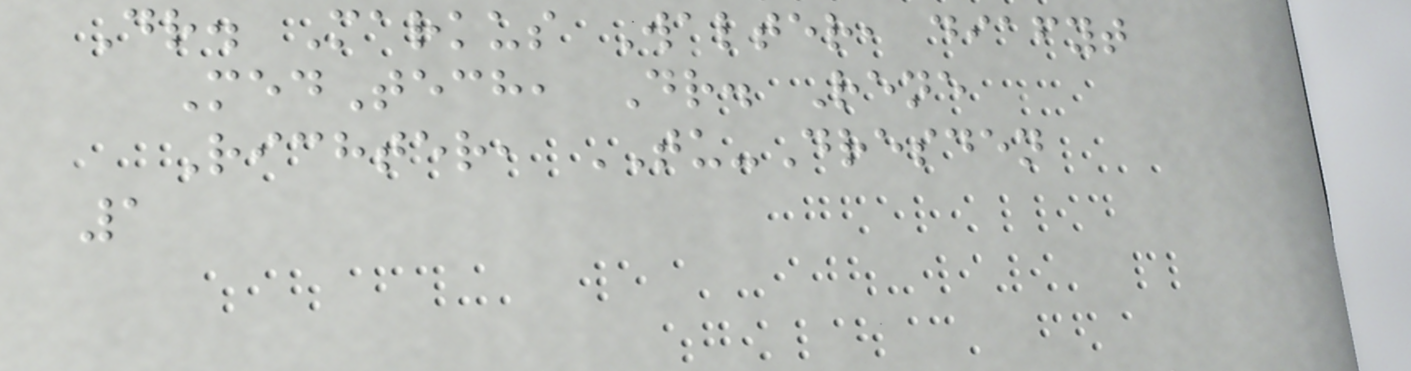Dr. Markus Walter, diafyt
MedTech, Dr. Rene
Richter, TU-Dresden
1
